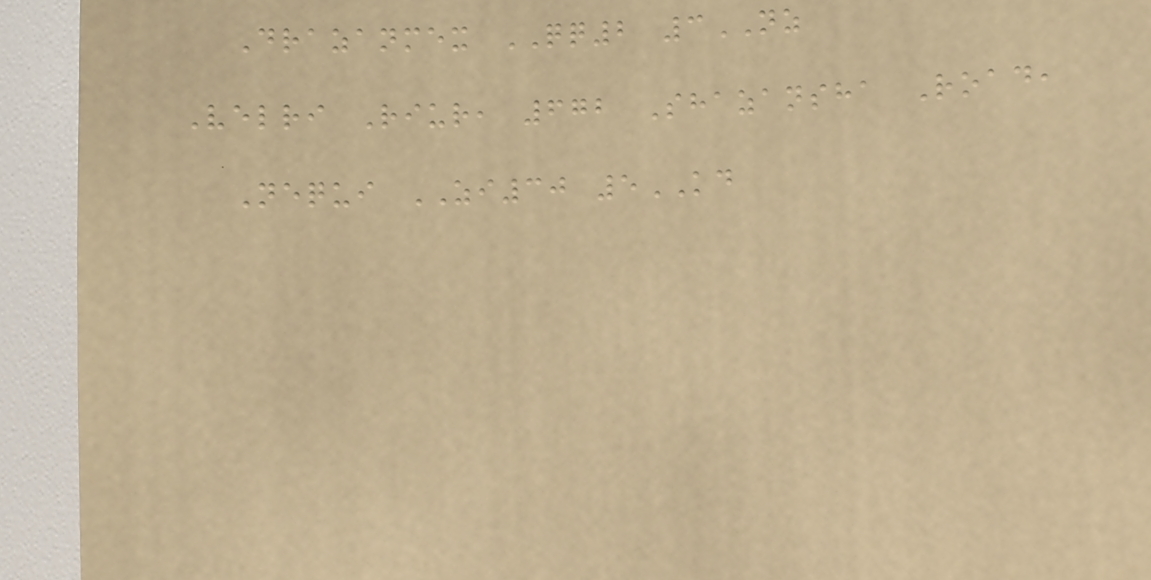Drazanmex QQ2 3NZ
Velri Riur, 672 Shazansha Road,
Nequi ZI30 5KD
